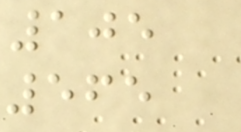105
565
